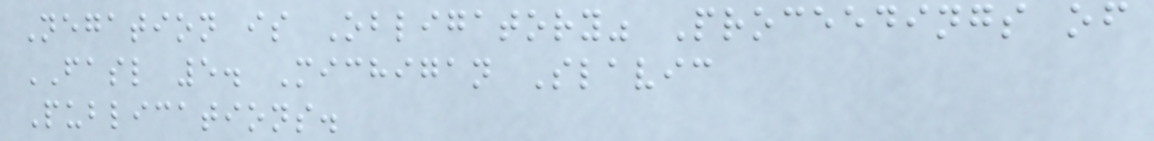Negation is Obligatory" Proceedings of
FASL 5. Michigan Slavic
Publications.
